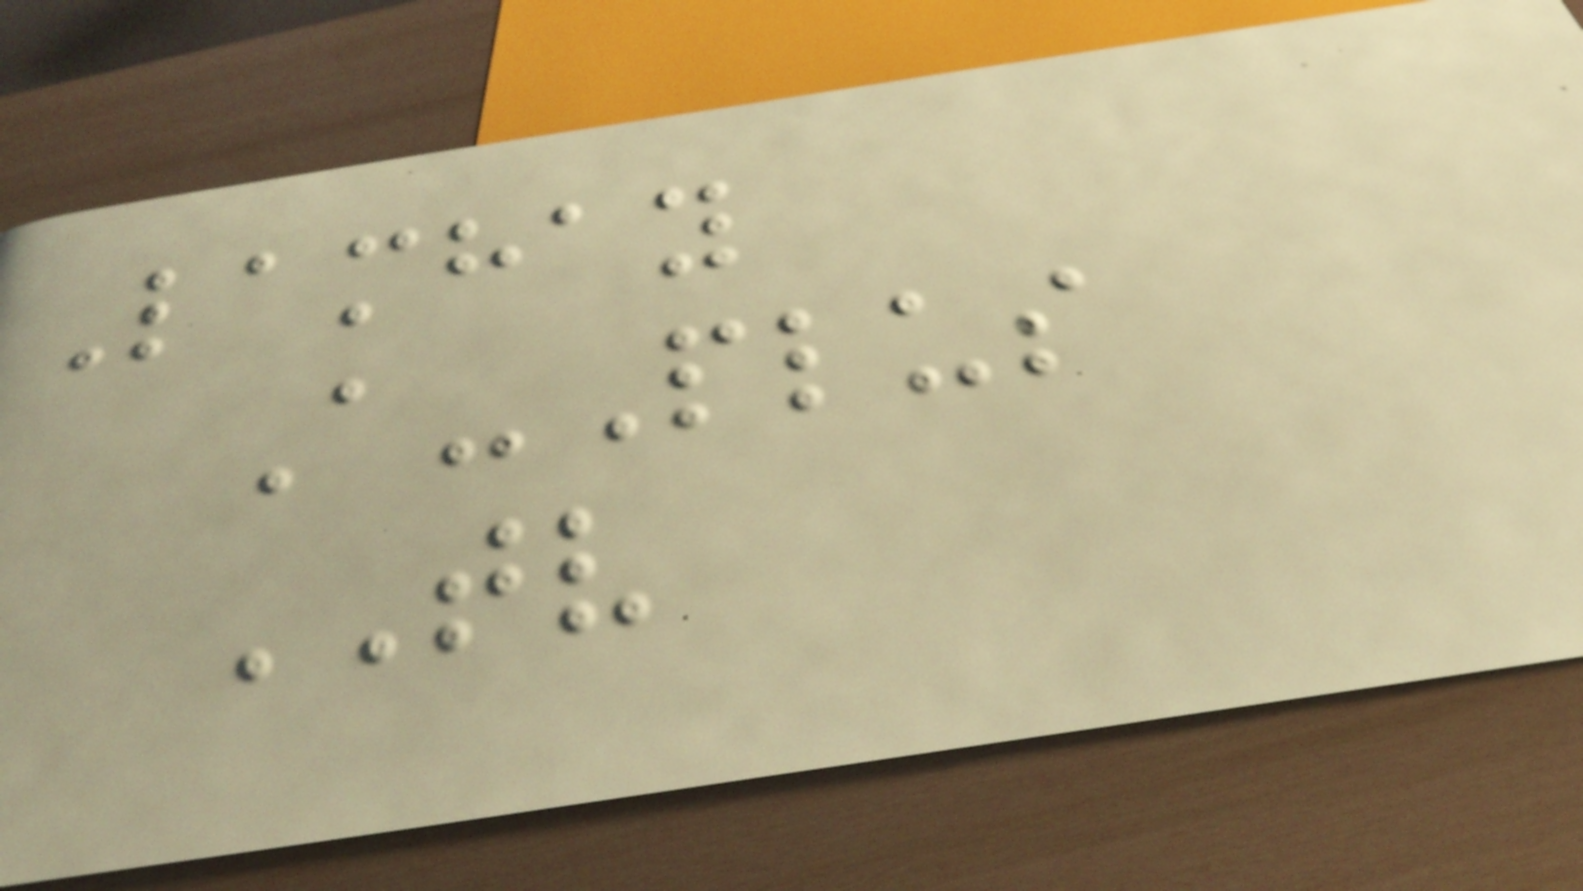Lamhay
A-Plus
TV
